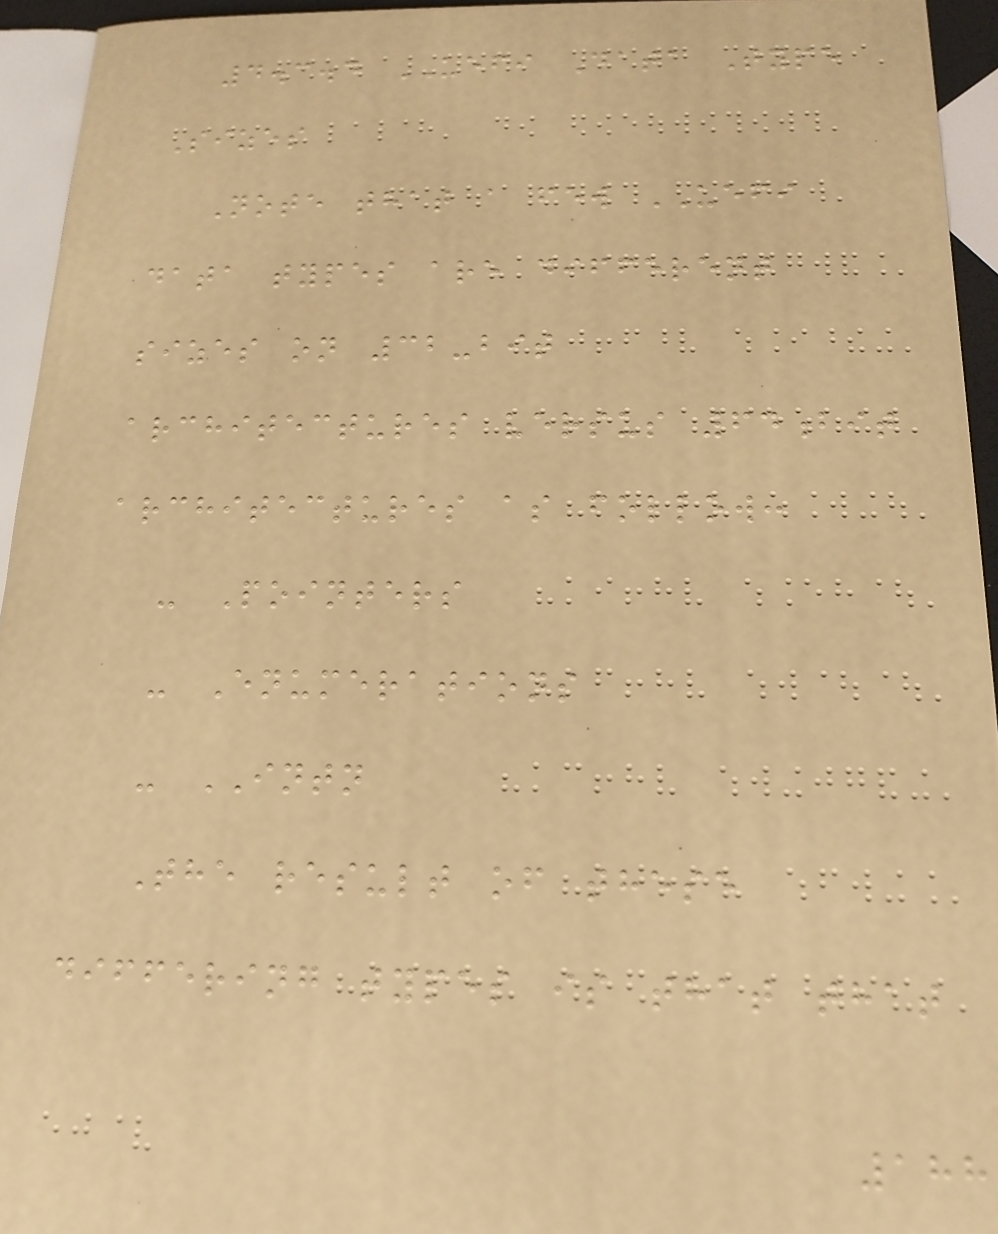4.3.4 UEFI Data Type
Sizes
Note that a few UEFI
data types are different
sizes on 32-bit
architectures versus 64bit
architectures as follow:
- Pointers
- Enumerations
- INTN
The result of these
differing types is that that
188
